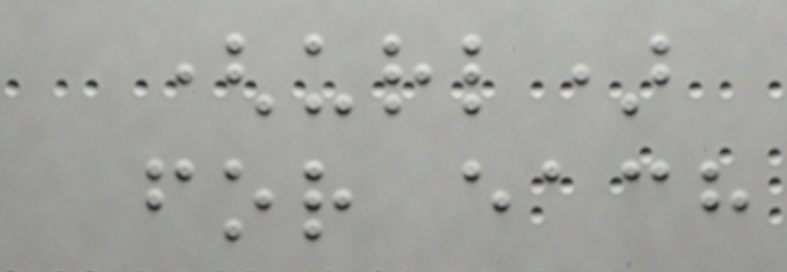(url)
for each
